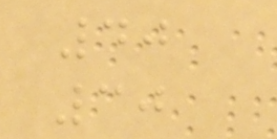40
30
